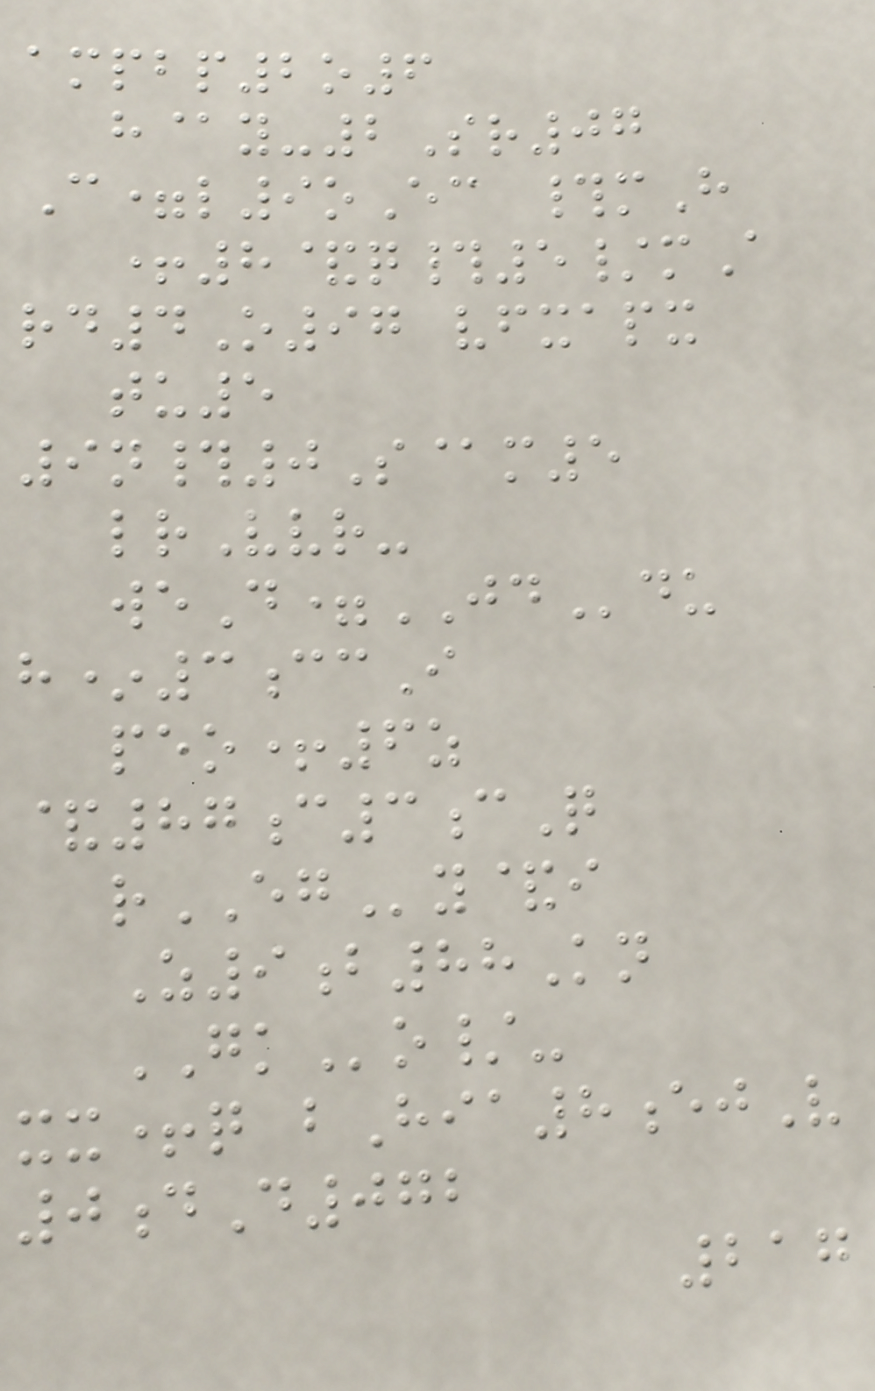ampbp2o6
h@y-2Sr07
C=l9oEc #mH
+8&q#5/mA
rd4O97 vfxapx
tu5
9n#0S@m5
lrVvr-
weD=JDdu
h*3ccI
peo+6z
&87c3cQ
rEGy&i
Z9b88Kn
GKo/-
xx+q bHia8ejV
0dD072
217
